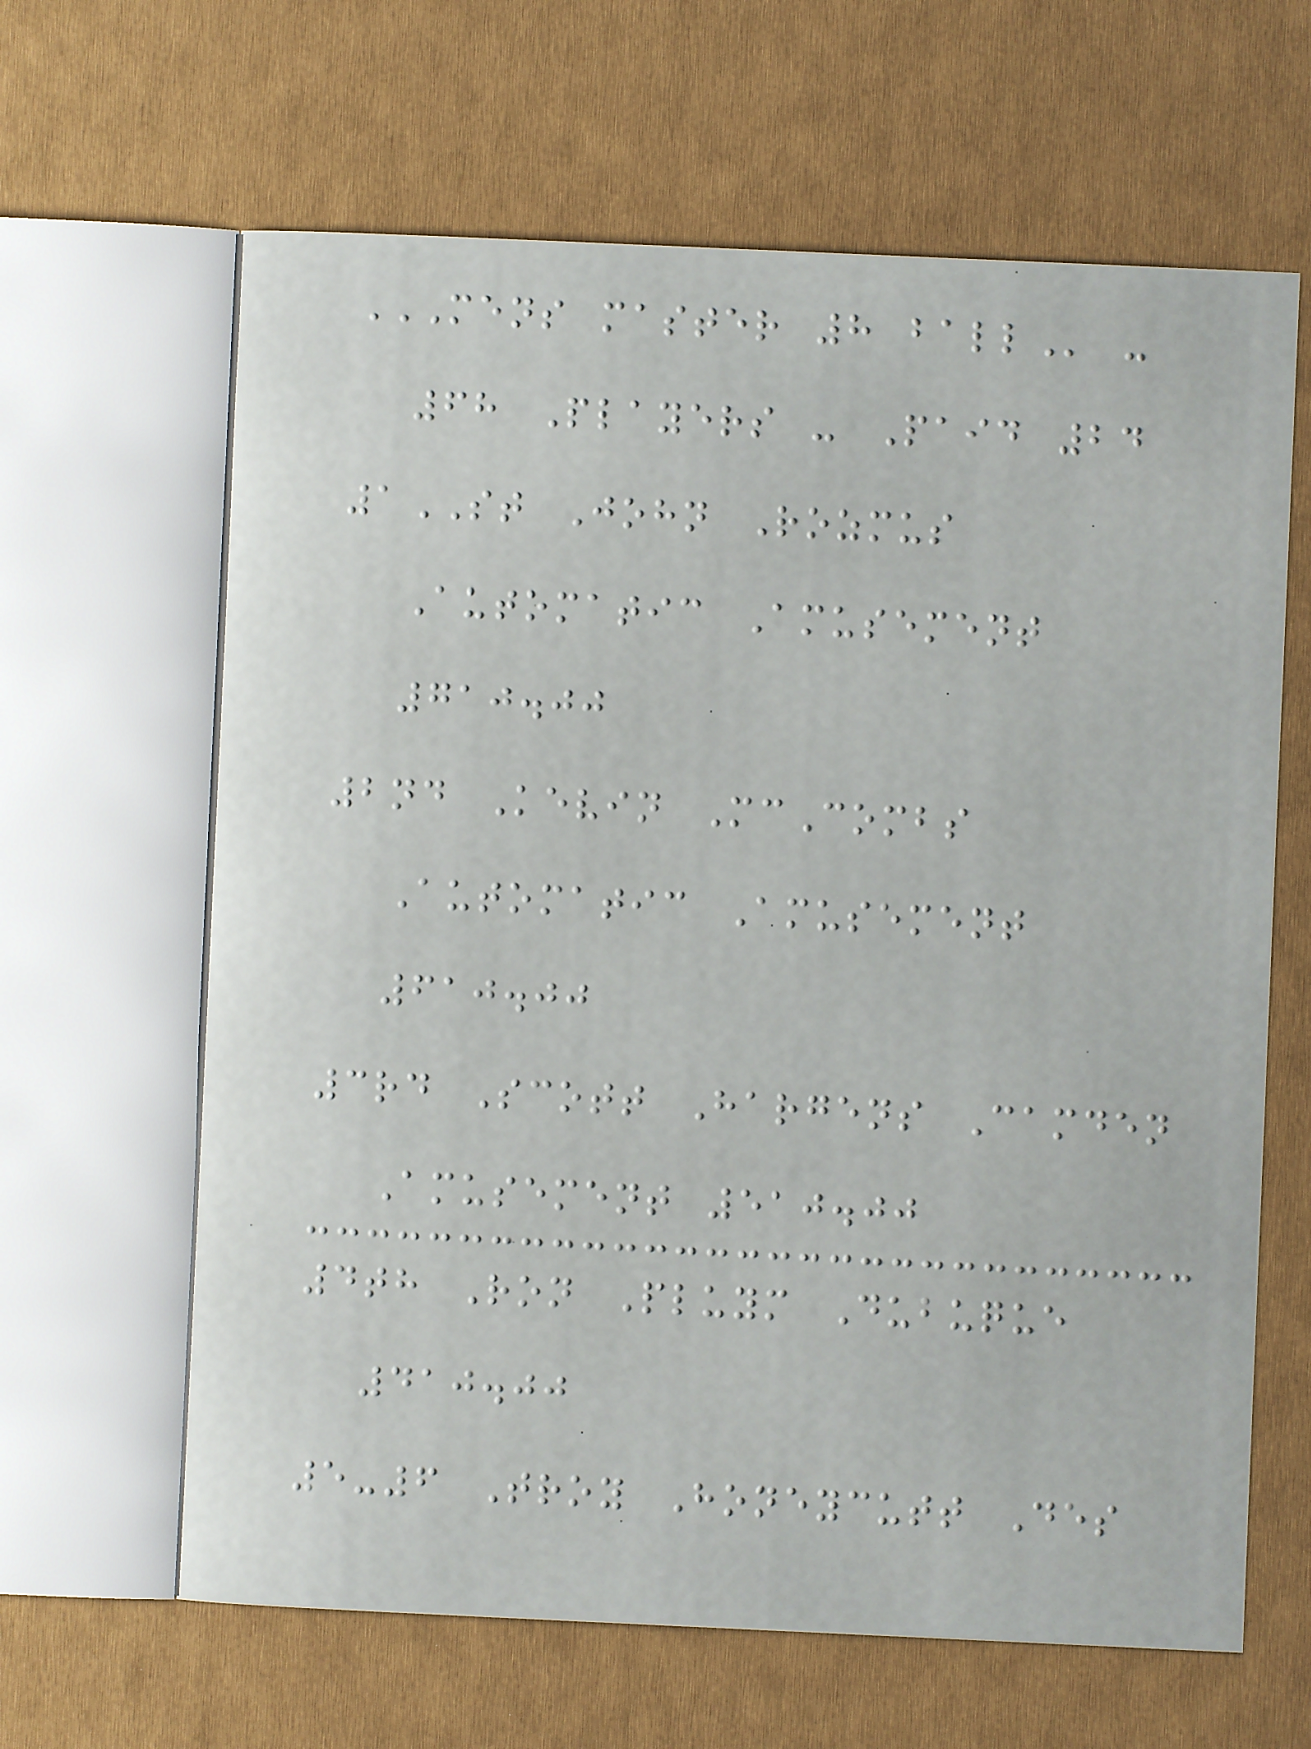MENS MASTER 8 BALL -
68 Players - Paid 24
1ST John Rozmus
Automatic Amusement
710.00
2nd Kevin McCombs
Automatic Amusement
610.00
3rd Scott Hargens Camden
Amusement 510.00
4th Ron Pluym Dubuque
410.00
5-6 Troy Honeycutt Des
